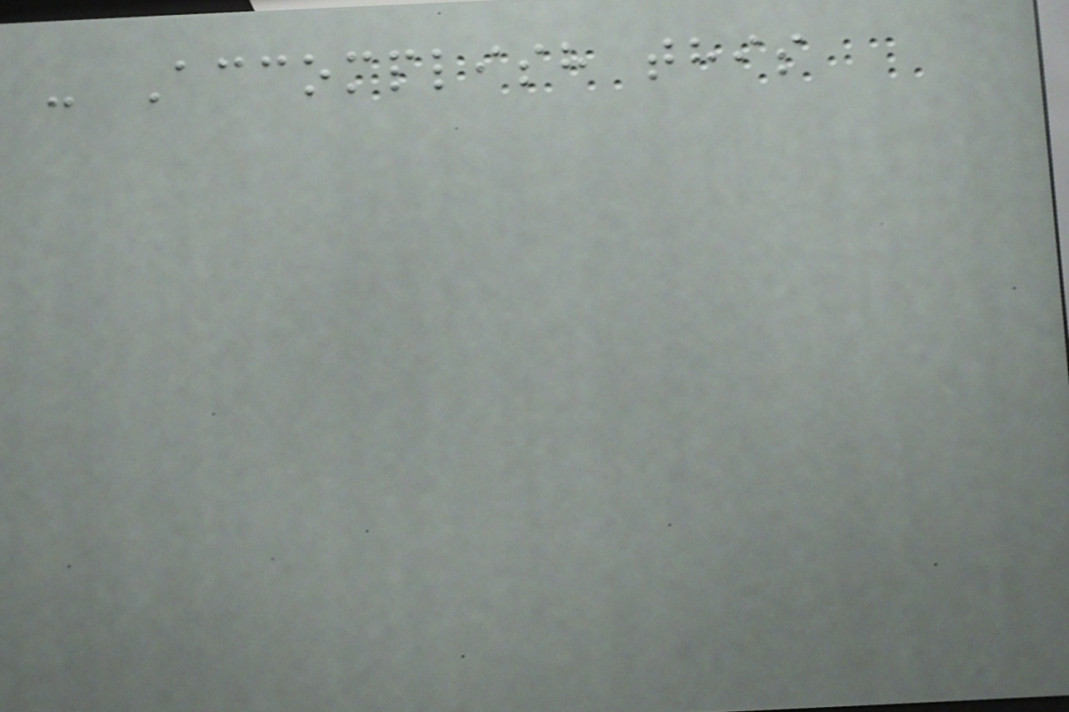- Accomplish this
